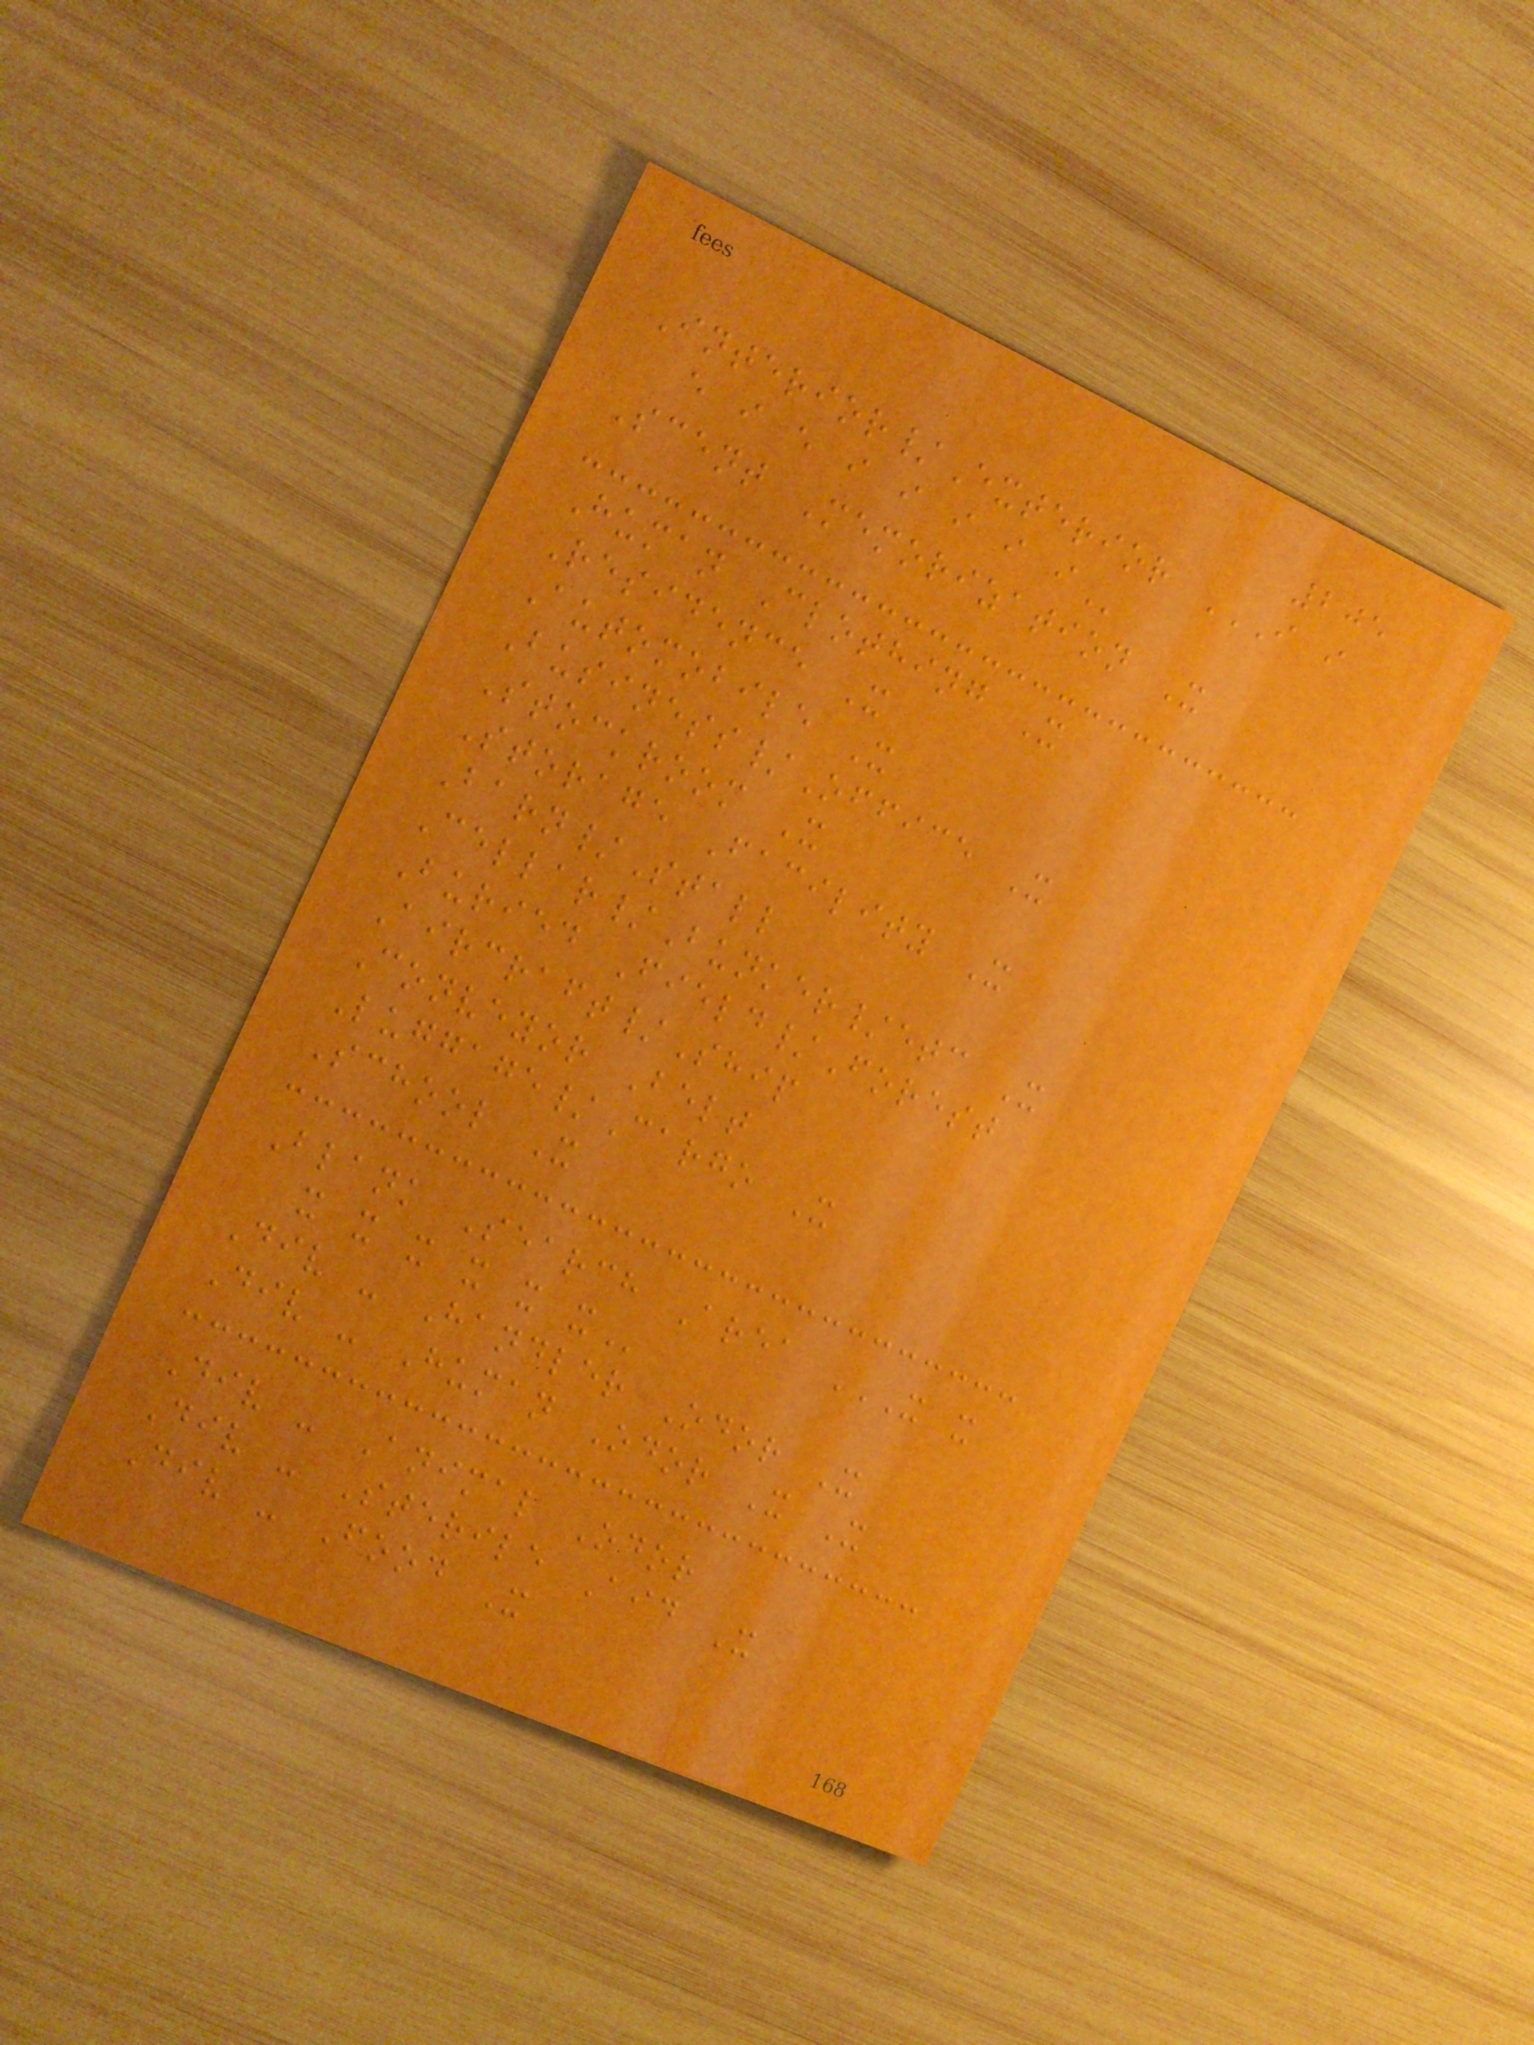205
Interior/Exterior I I
E I E I I I I I
Scent Memorization X
Human Clothing X
Residence X
Automobile X
Business/Office X
Stockroom X
Storage Facility X
Barn/Stall
Cellar/Bunker/etc X
Buried Field/Forest
Aircraft/Ship
Conveyor Belt
Luggage/Cargo X
School X
Blank Search Area X X
X X X X X X
Div - Handler Odor X
Div - Human Odor X X
Div - Animal Odor
Div - Sterile Aid X
Div - Food X
